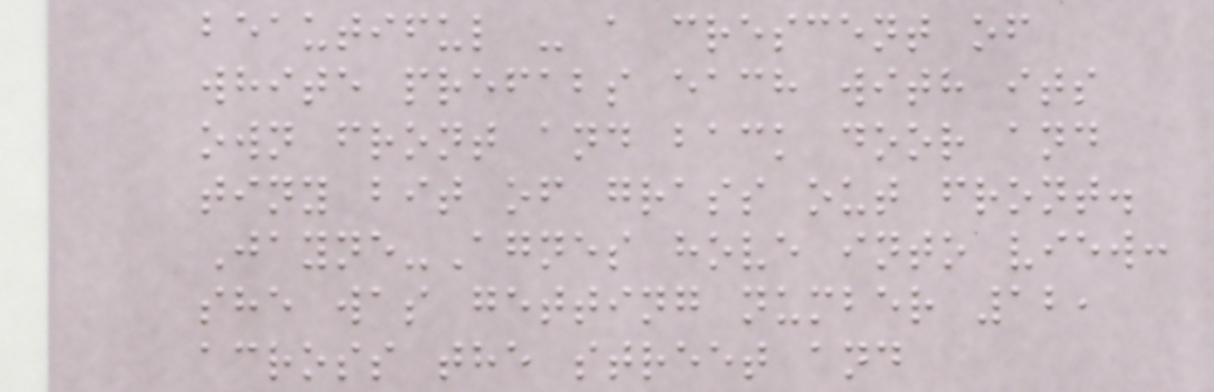beautiful - a crescent of
white prefabs each with its
own front and back door and
tiny bit of grass out front.
Jayne-Agnes hove into view:
she was getting number 12,
across the street and
